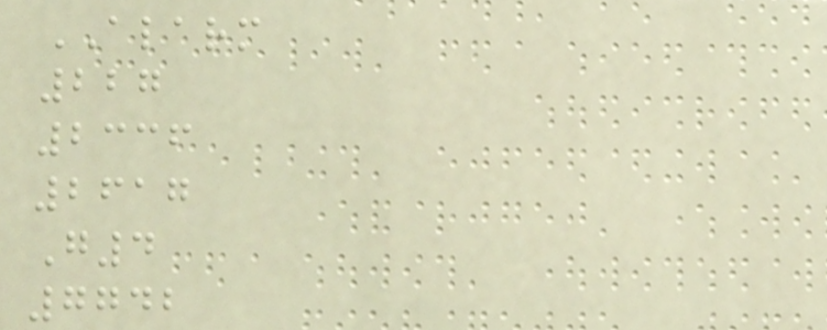ALARM
227
2336
2617
G4
7742
